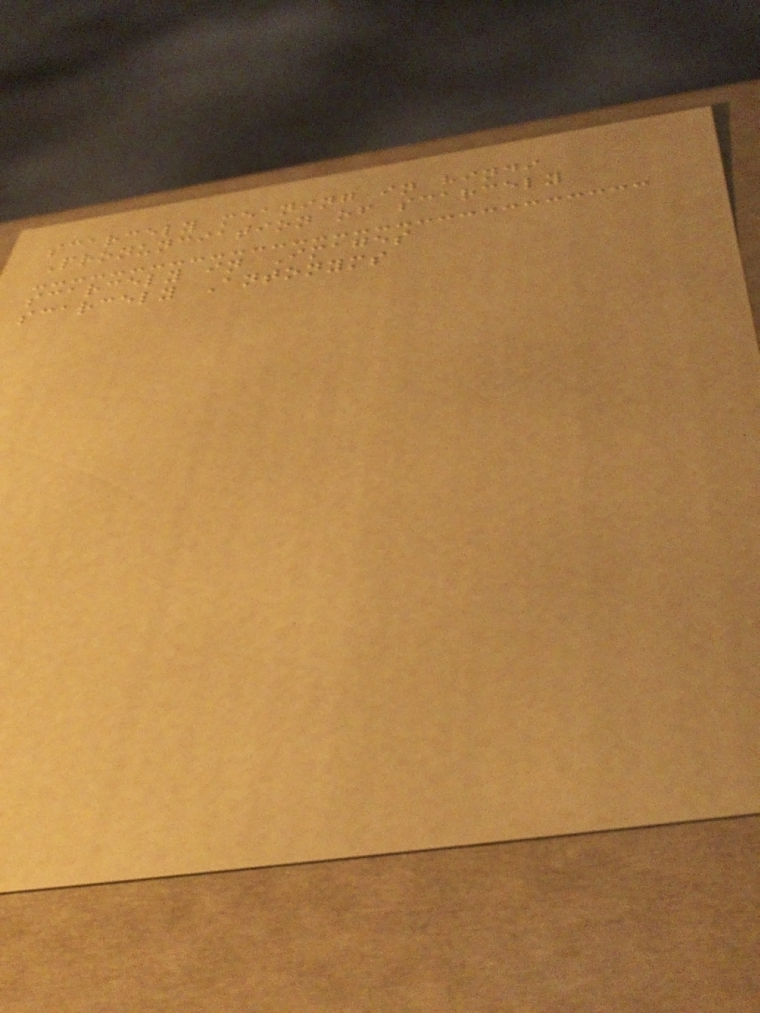scarcely meaning in hindi
Pronunciation of scarcely
scarcely in Images
scarcely Antonyms
